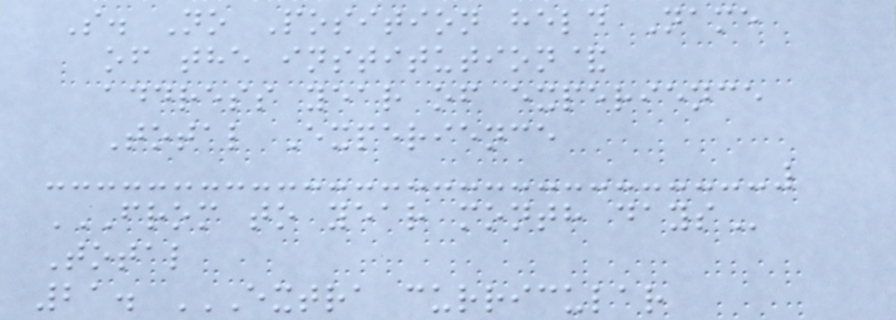S. No Position held Name
of the institution&
address year of experience
Total Experience
FROM TO YEAR MONTH DAYS
Total
21. EXTRA CURRICULAR
